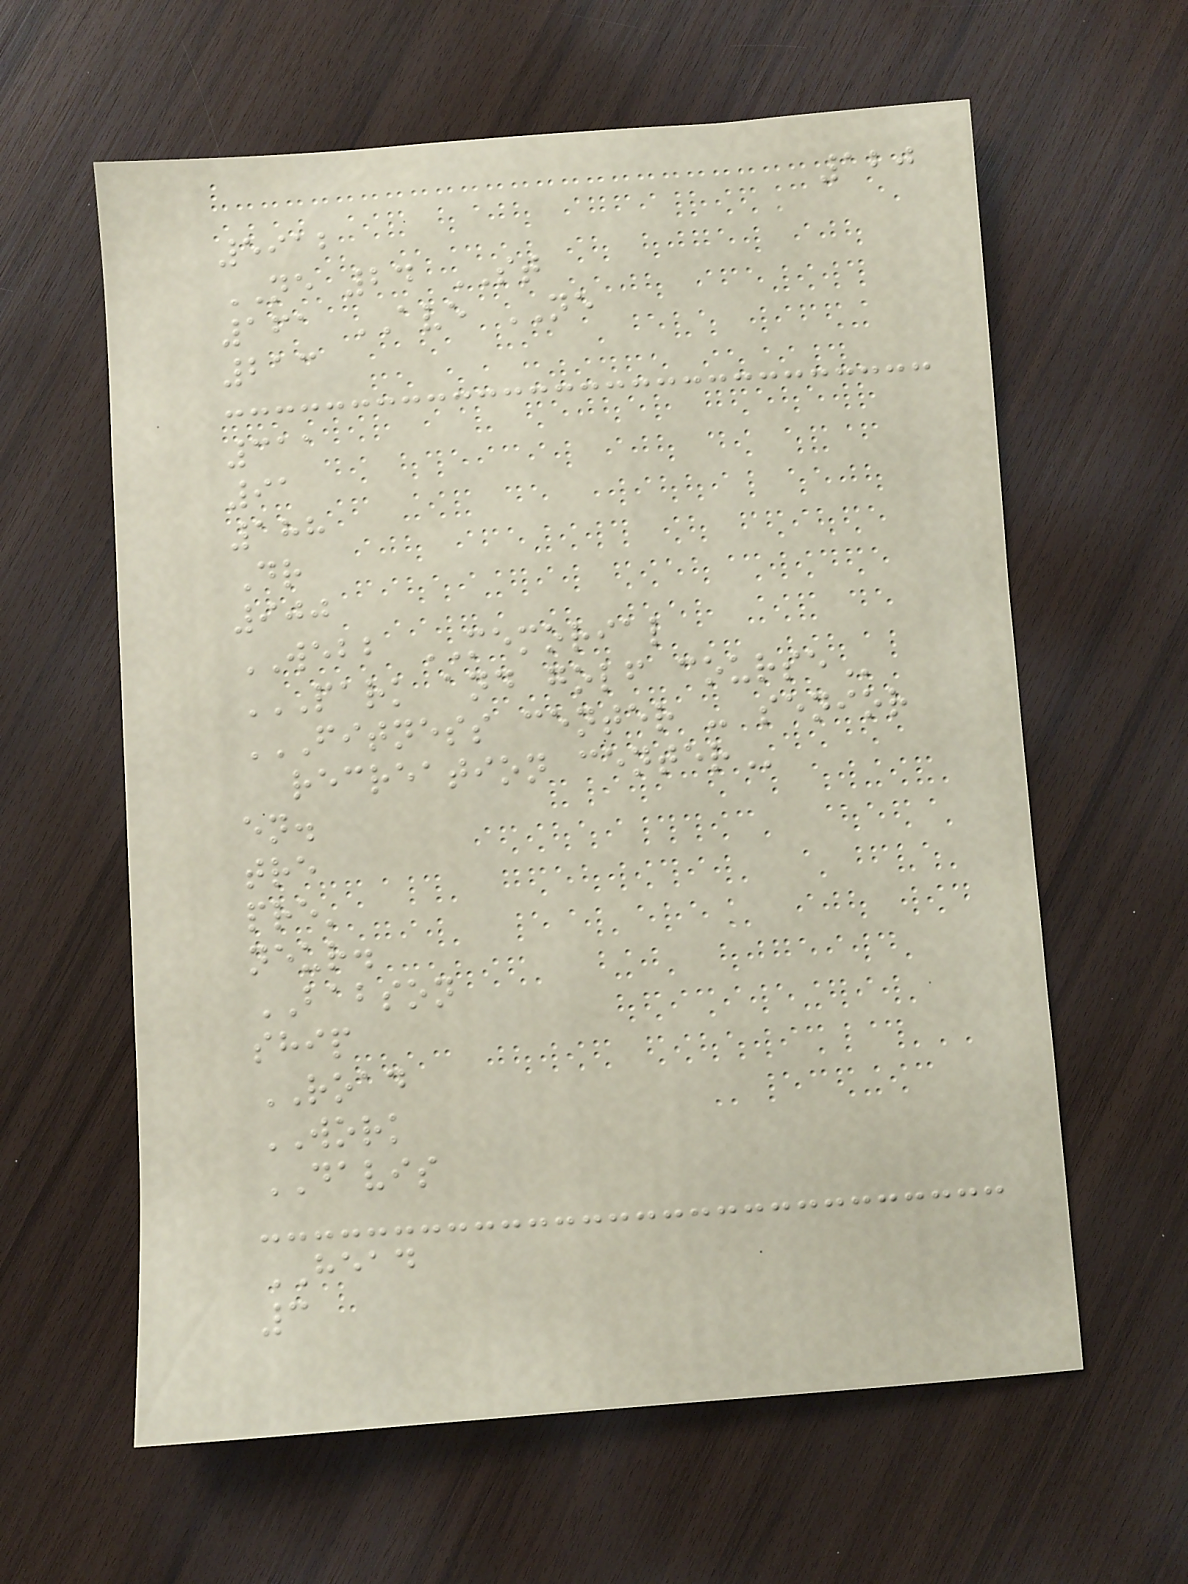120
5912
NE 24 ST
161 AVE NE
213
311
91
188
Dr
900
WEBB MEMORIAL
PARK AND GOLF COURSE
FITNESS CENTER - SENIOR
RECREATION CENTER
en.
tre
pre'
neur.
BABSON
ship
ROAD
WORK
DAVIS
HEAD
3
